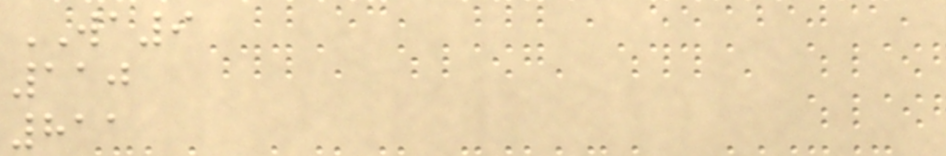WA9
110
811
